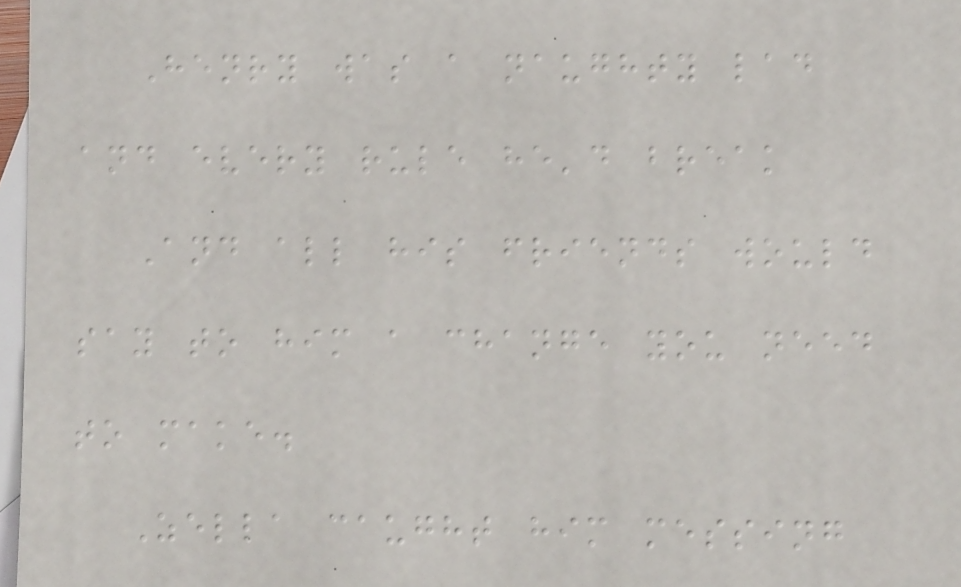Henry was a naughty lad
and every rule he'd break
And all his friends would
say to him a change you need
to make.
Zella caught him messing
